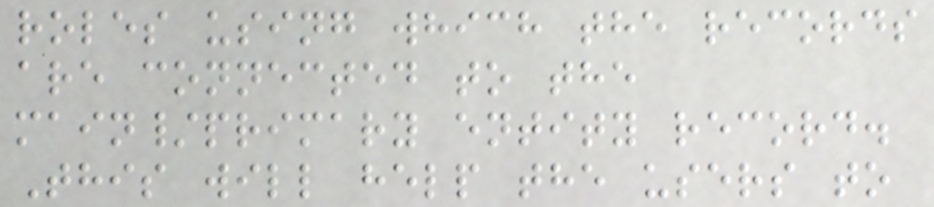roles using which the records
are connected to the
main/primary entity record.
This will help the users to
